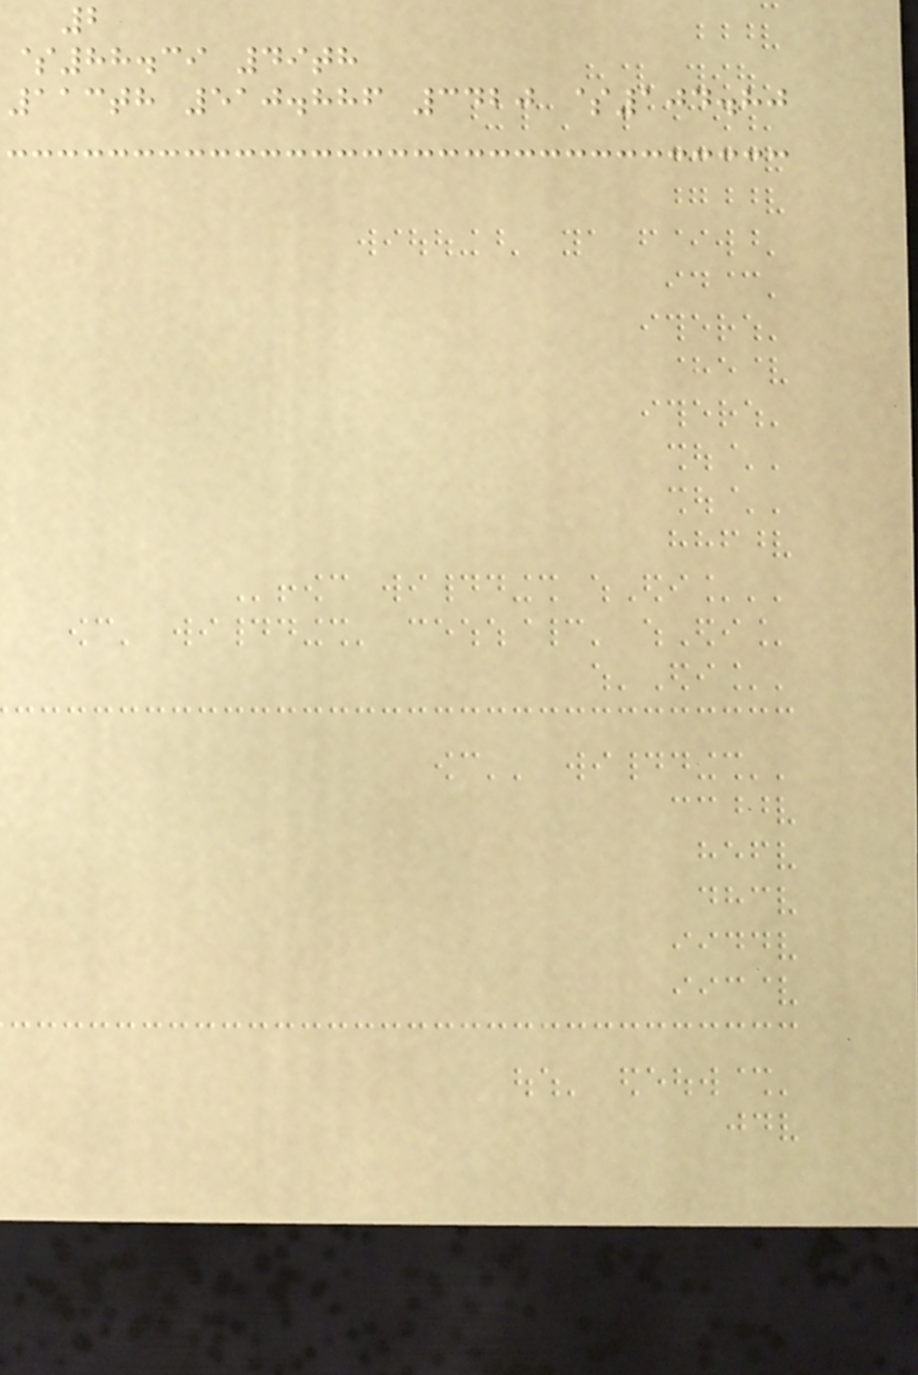2
$88.39 49th
113th 510.886 3420 $104.80
